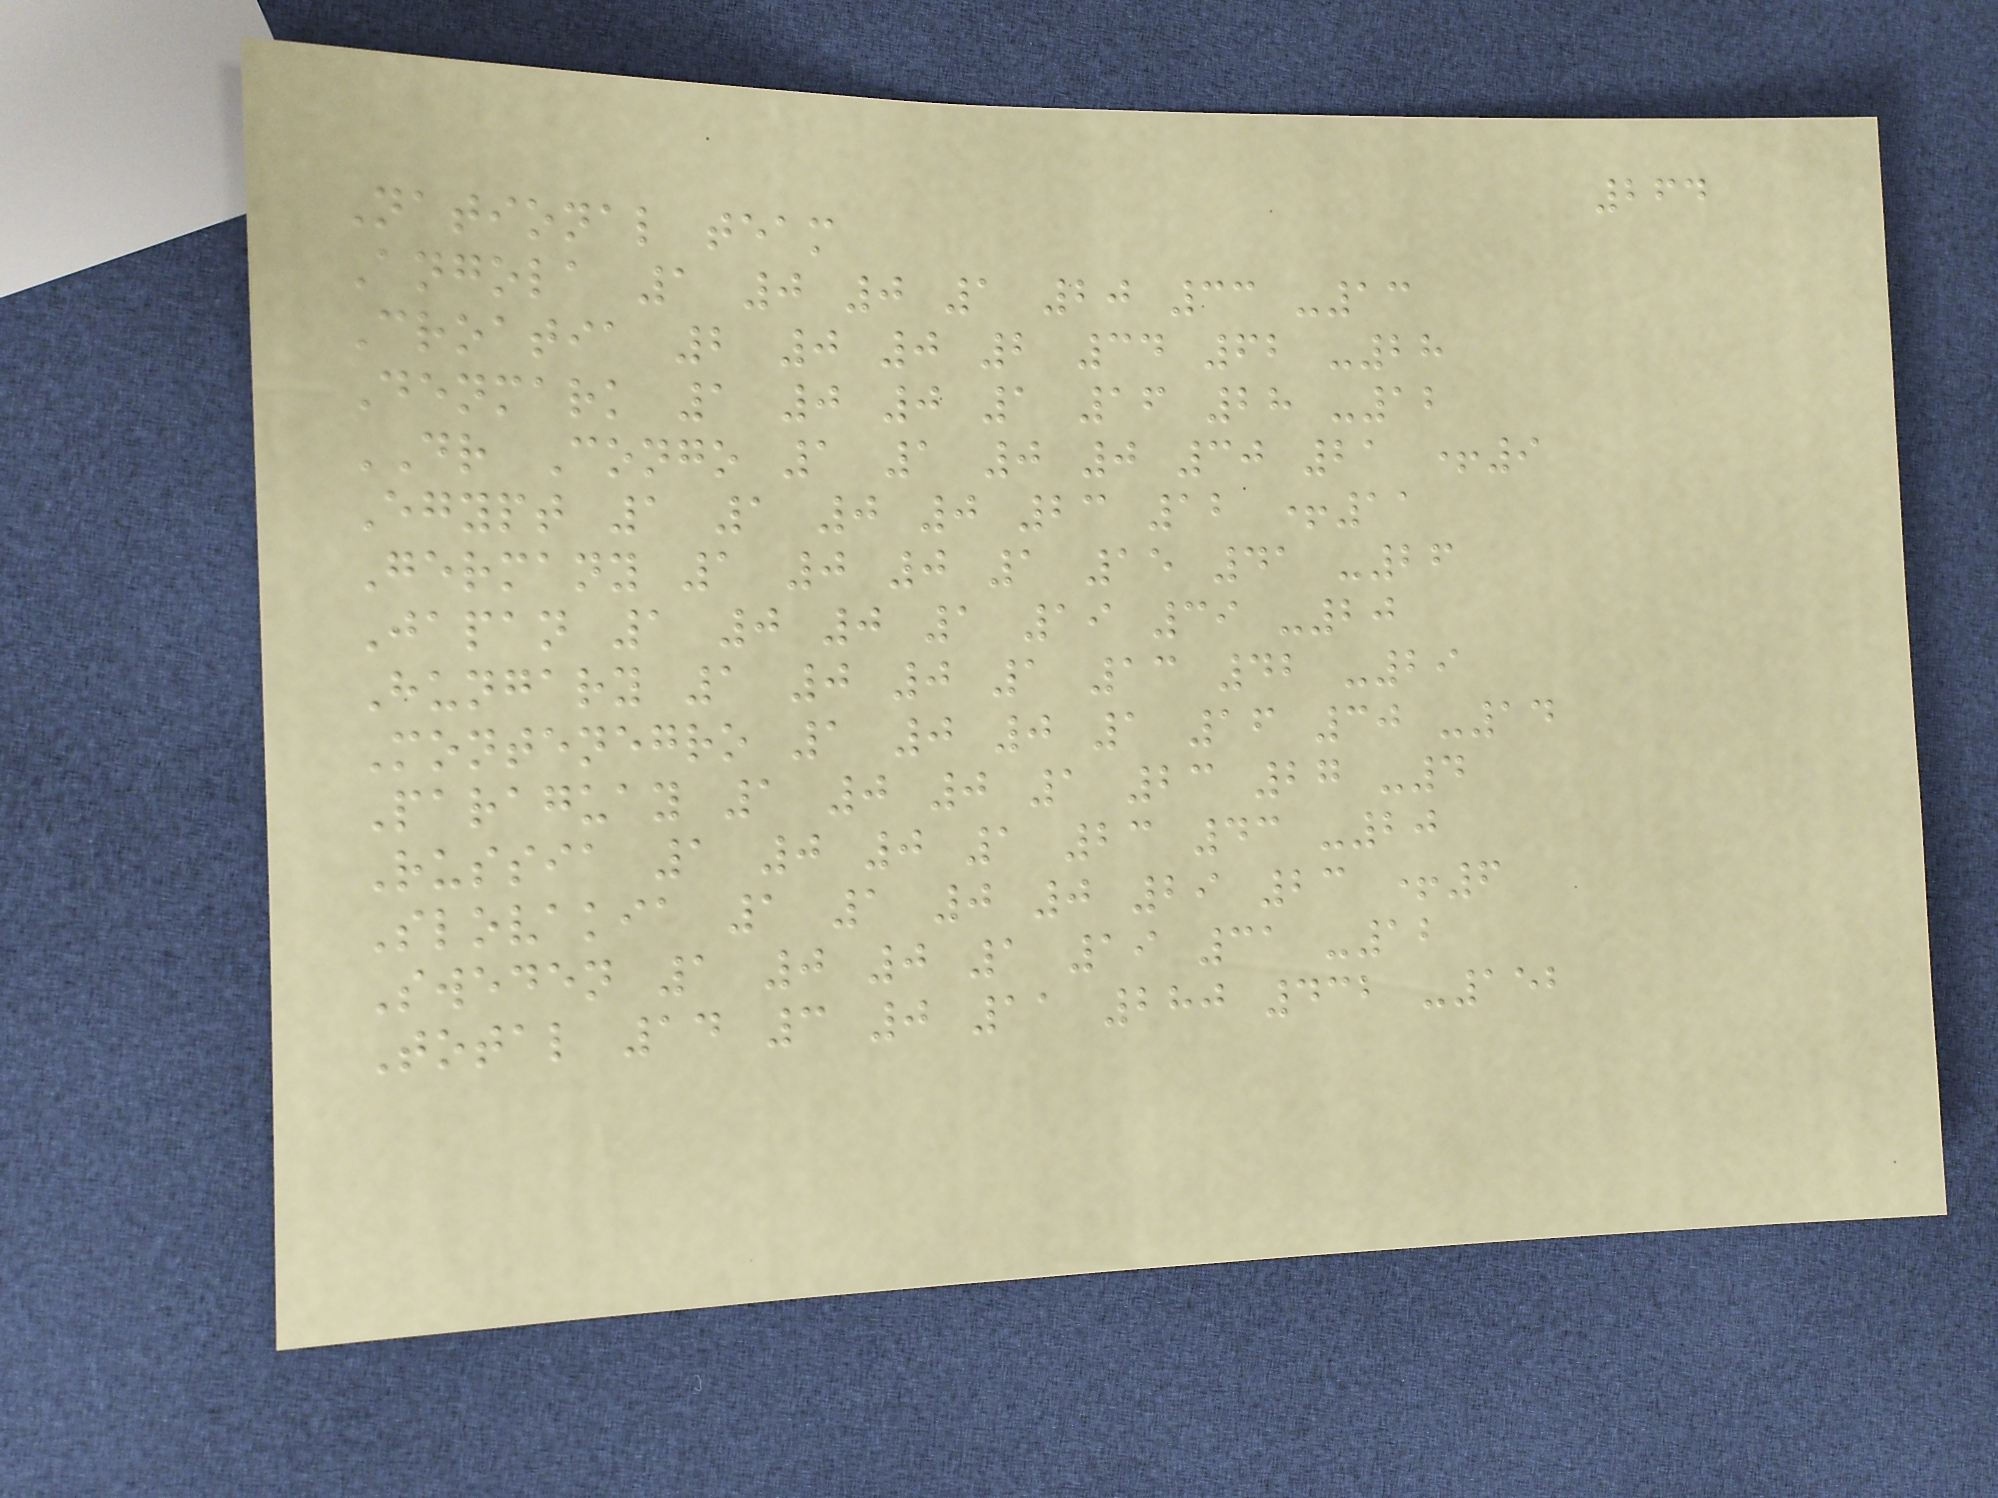264
National team
Angola 1 0 0 1 20 33 -13
Croatia 2 0 0 2 34 62 -28
Denmark 1 0 0 1 16 28 -12
DR Congo 1 1 0 0 30 21 +9
Egypt 1 1 0 0 23 12 +11
Germany 1 0 0 1 15 41 -26
Japan 1 0 0 1 19 39 -20
Hungary 1 0 0 1 13 42 -29
Montenegro 1 0 0 1 16 30 -14
Paraguay 1 0 0 1 23 27 -4
Russia 1 0 0 1 23 43 -20
Slovakia 1 1 0 0 29 23 +6
Sweden 1 0 0 1 19 31 -12
Total 14 3 0 11 280 432 -152
